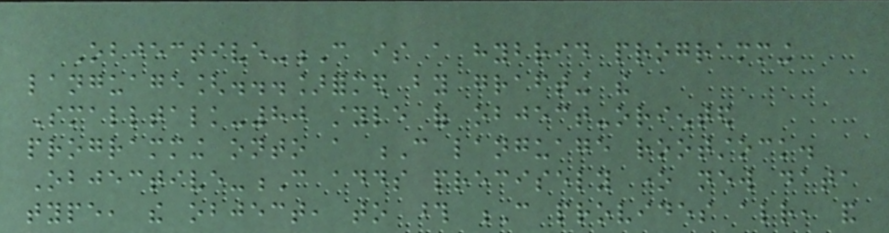Objective-C is a hybrid programming
language[...]formed by grafting the
Smalltalk-80 style of object-oriented
programming onto a C language rootstock.
Objective-C adds precisely one new data
type, the object, to those C provides already, and
